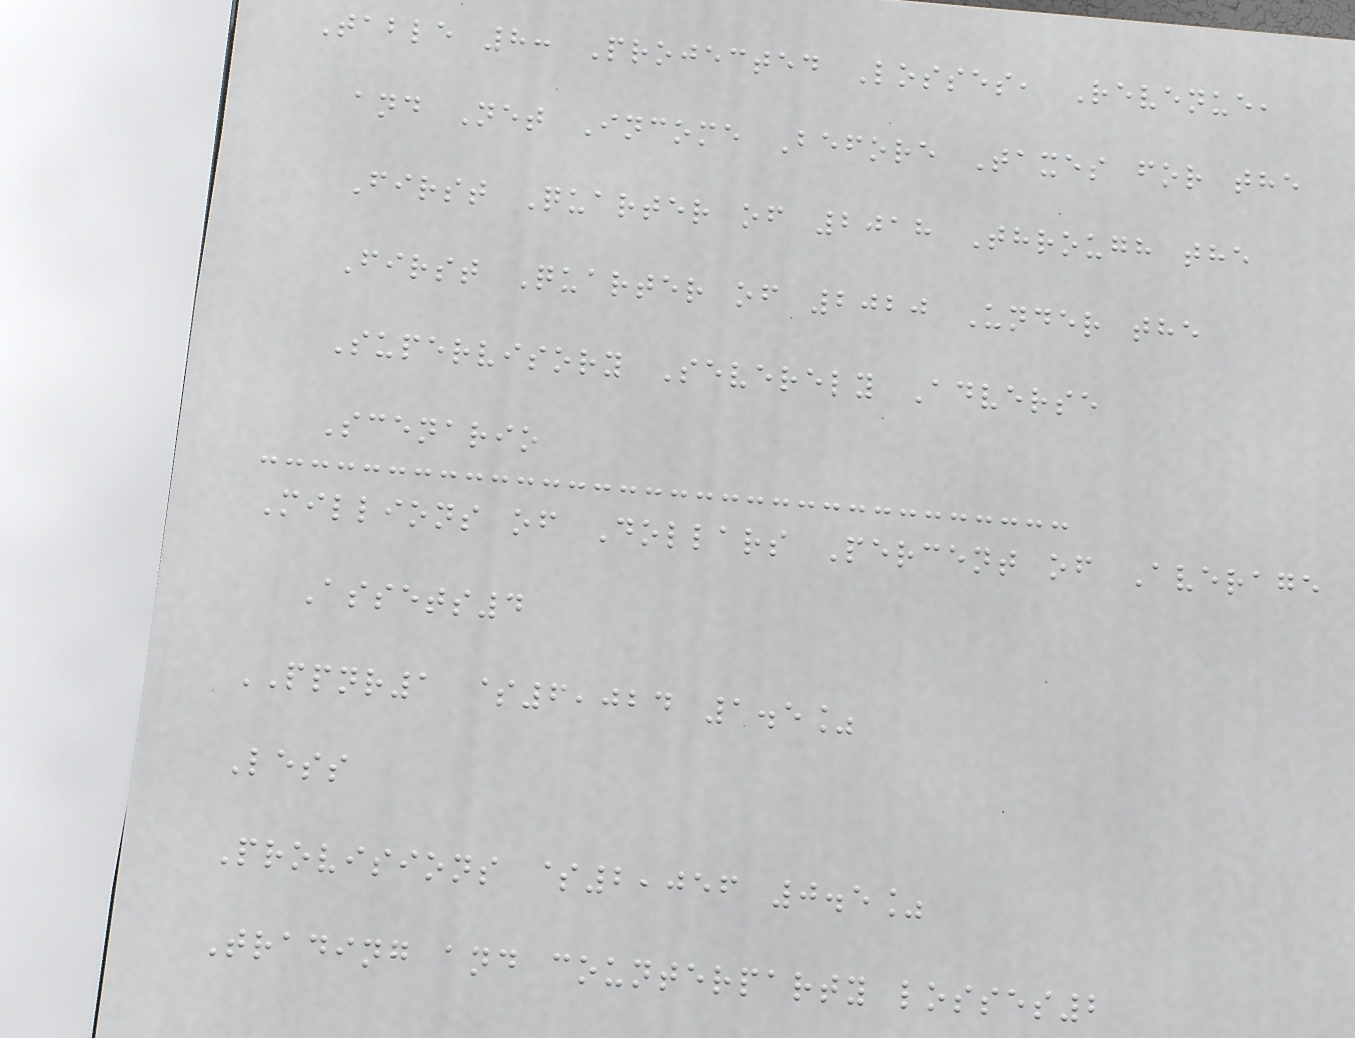Table 8: Projected Losses, Revenue,
and Net Income Before Taxes for the
First Quarter of 2018 Through the
First Quarter of 2020 Under the
Supervisory Severely Adverse
Scenario
Millions of Dollars Percent of Average
Assets4
PPNR1 $6,024 1.5%
Less
Provisions $2,056 0.5%
Trading and counterparty losses2
